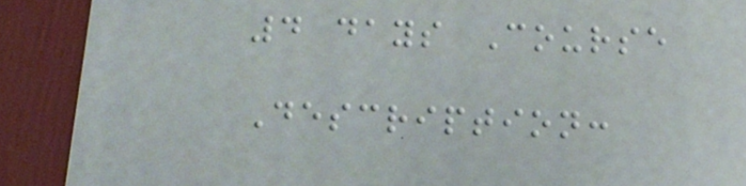4 days Course
Description:
